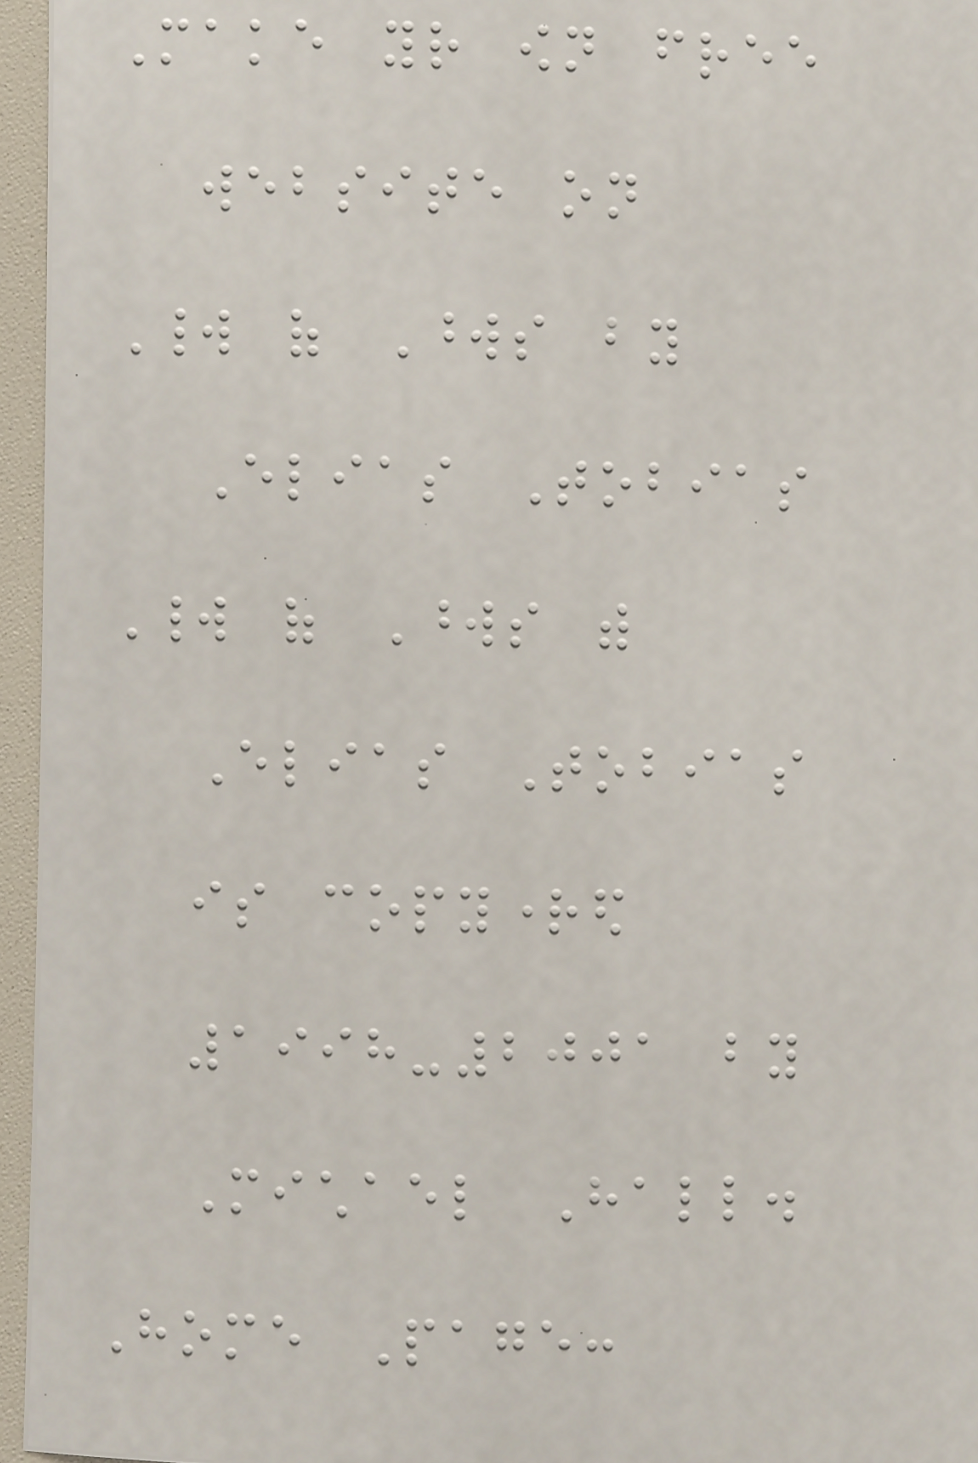Make your own free
website on
World of Words by
Elias Tobias
World of Words with
Elias Tobias
is copyrighted
1998-2001 by
Michael Hall.
Home Page:
